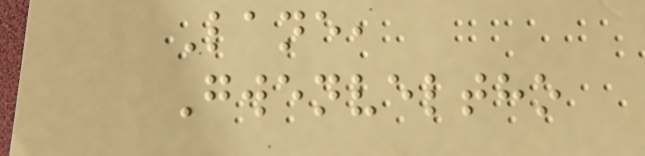Lane,
Gwenveltho
